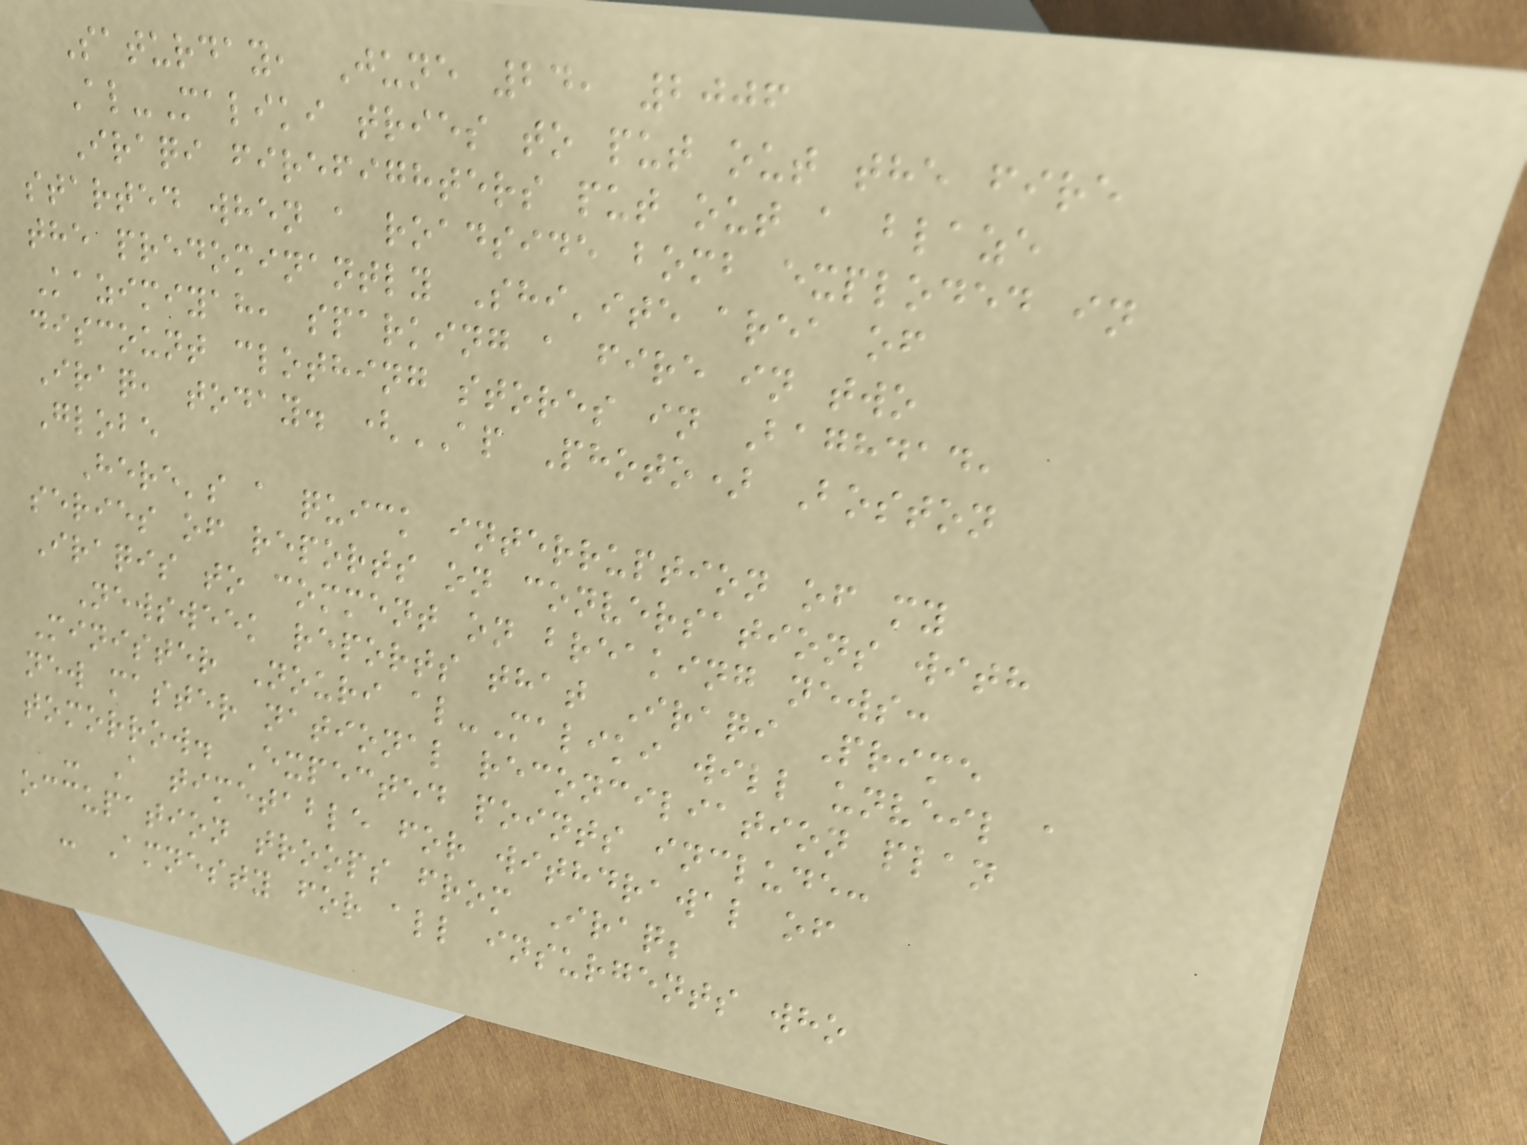Saturday, June 24, 2006
Al-Maliki tries to put out the fire
Iraqi firefighters put out a blaze
started when a roadside bomb exploded in
the predominantly Shi'ite area of
Kazimiyah, sparking a fire in two
discount clothing stores in Baghdad,
Iraq, today. (AP Photo) Boston
Globe
Here's a quick interruption of my
series of reports on conversations with
Iraqis to comment on breaking news:
Newsweek reports that Iraqi Prime
Minister Nouri al-Maliki will unveil a
new master national reconciliation plan
tomorrow. Expected points include:
- A timetable for withdrawal of
occupation troops from Iraq;
- Amnesty for all insurgents who
